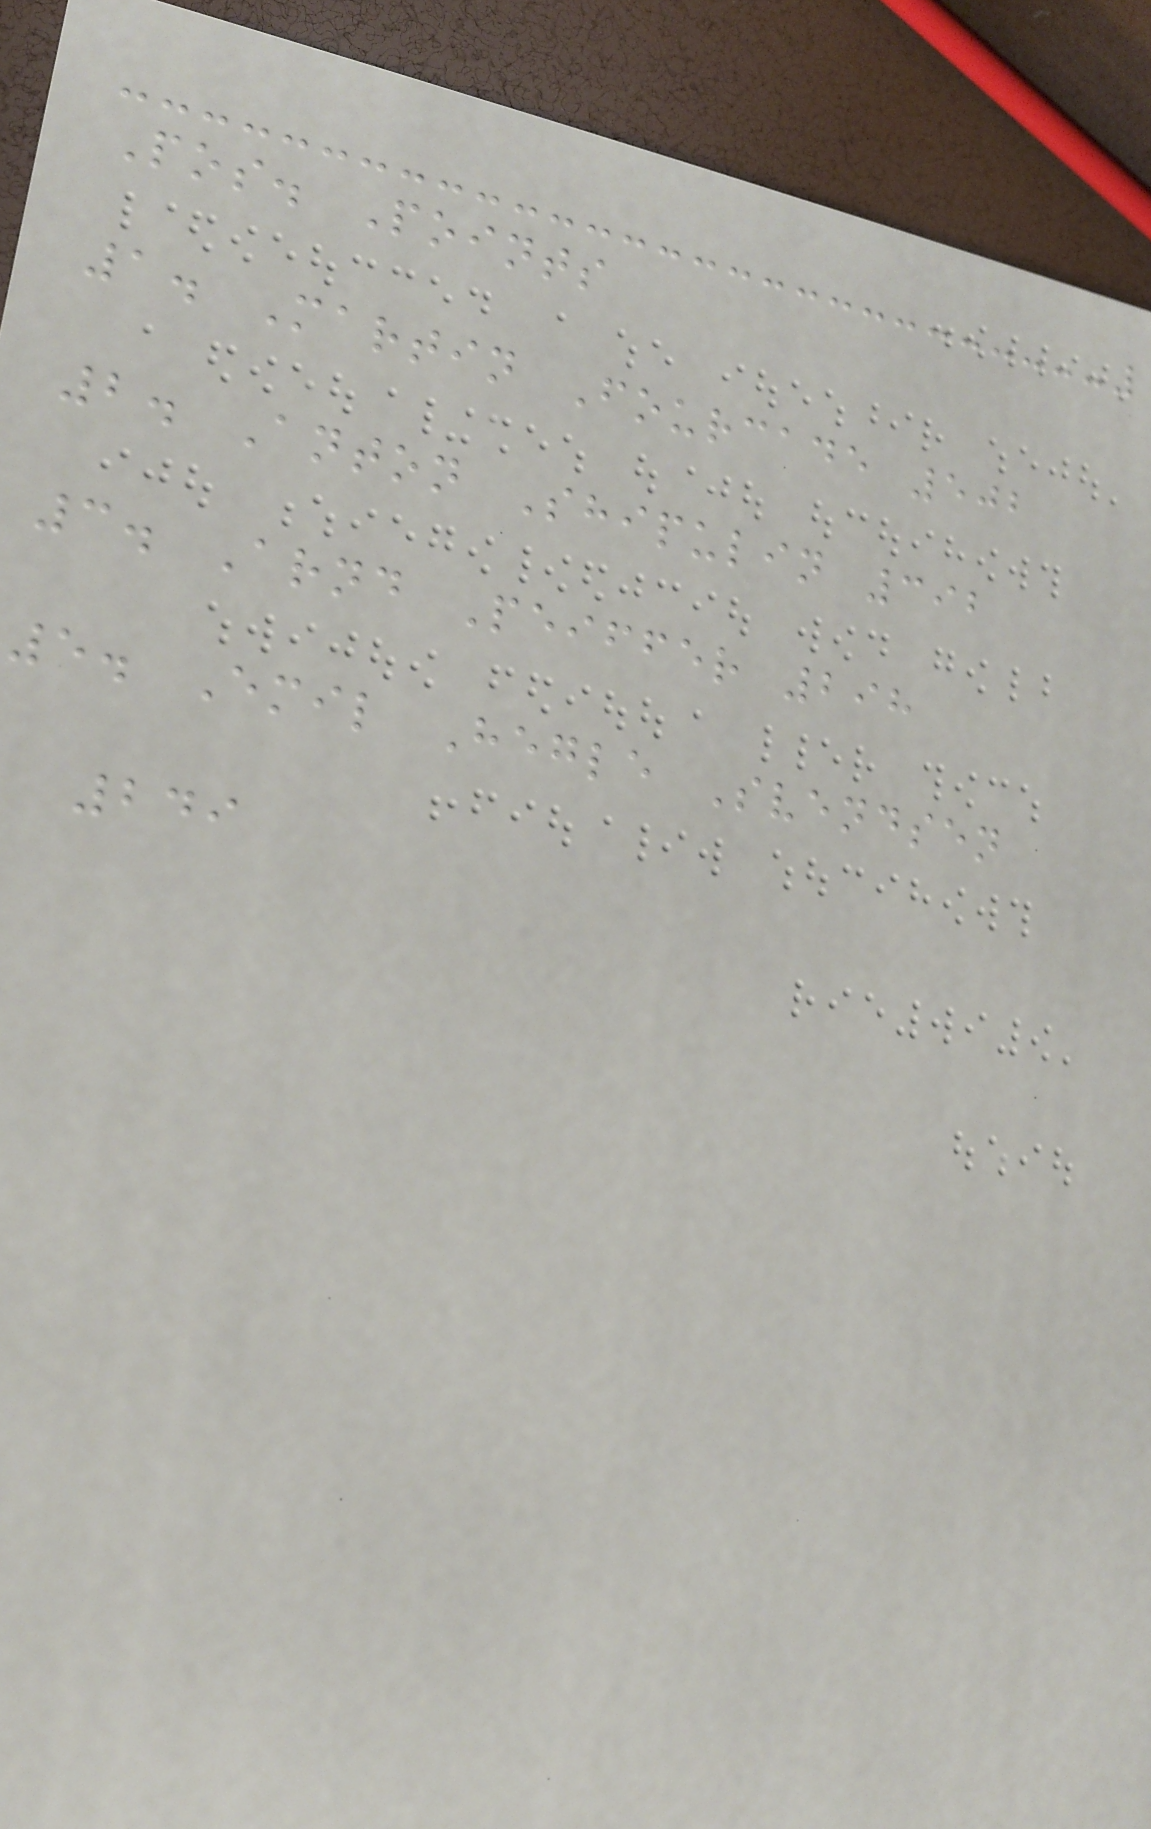Pos. Points
1. Martin Fourcade 502
2. Anton Shipulin 392
3. Arnd Peiffer 298
5. Emil Hegle Svendsen
249
